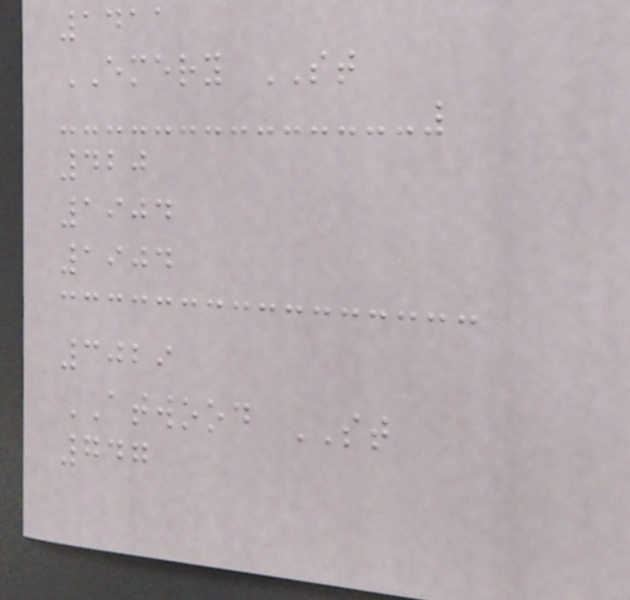1411
EMERY ST
420
1904
1904
3029
ATWOOD ST
747
